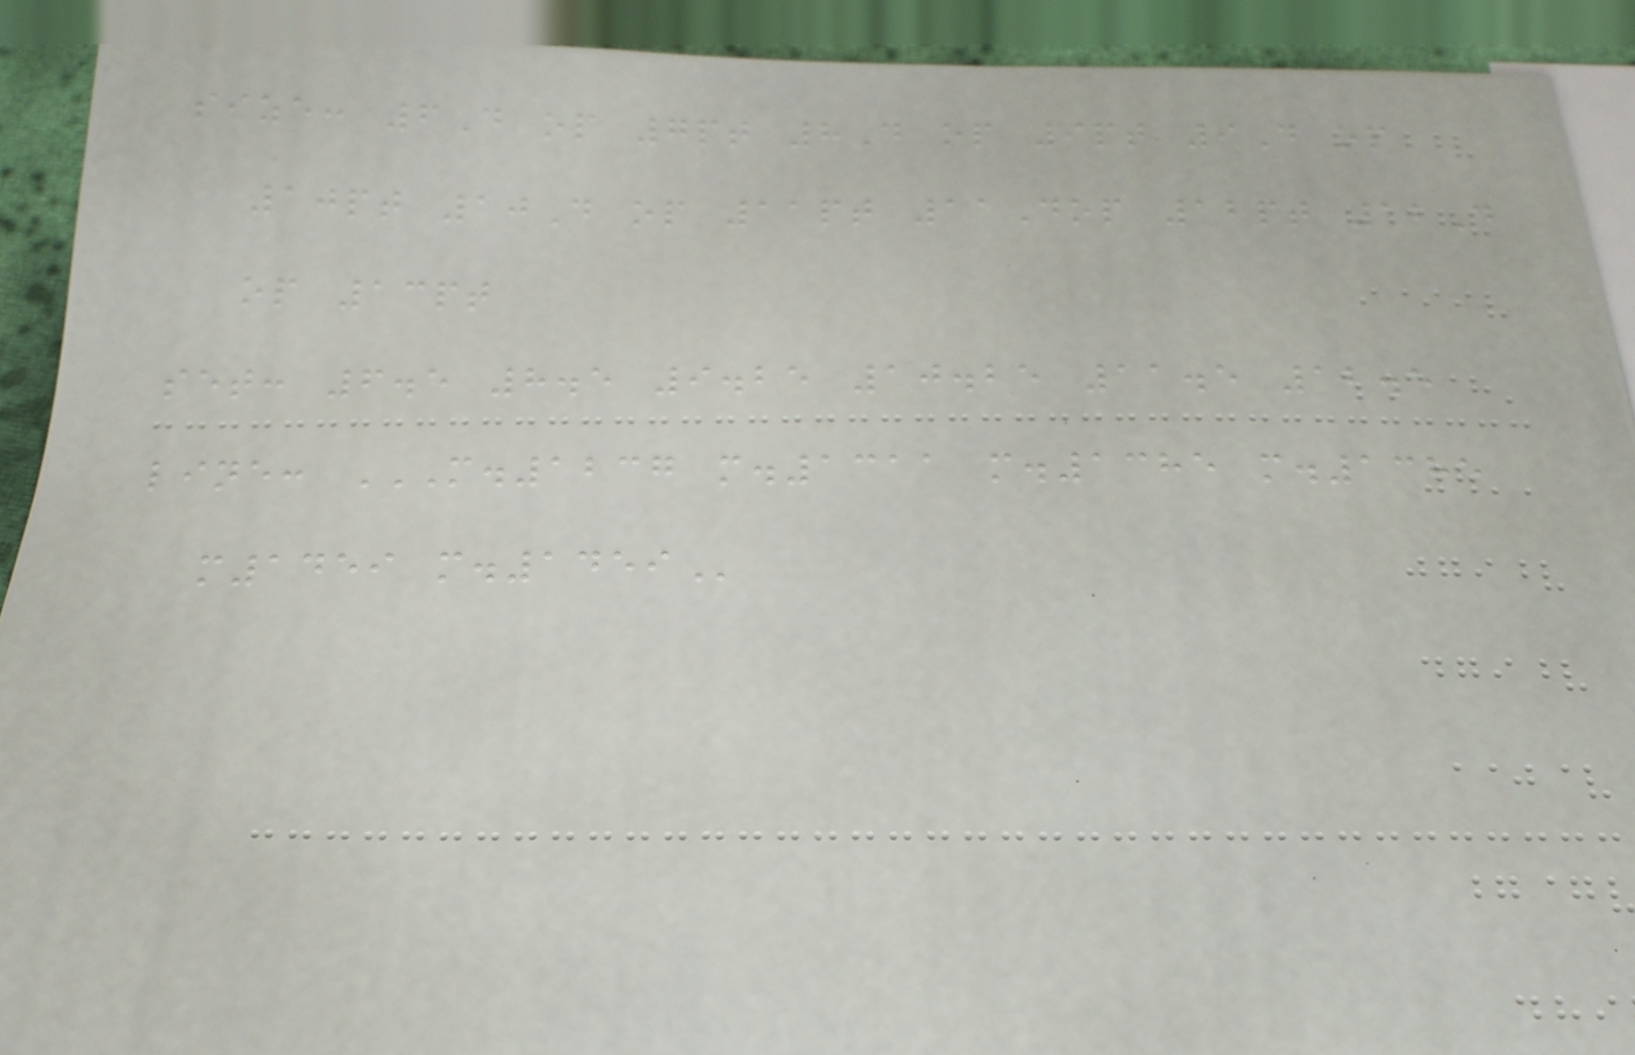size: 6D op 7pt 8D op 9pt 9D op
10pt 10D op 11pt 11Dop 12pt 12D
op 13pt
set: 6.5 8.5 9.25 10.25 11.5 12.5
line: M.1237 M.1311 M.1385 M.1385
M1459 M.1459
